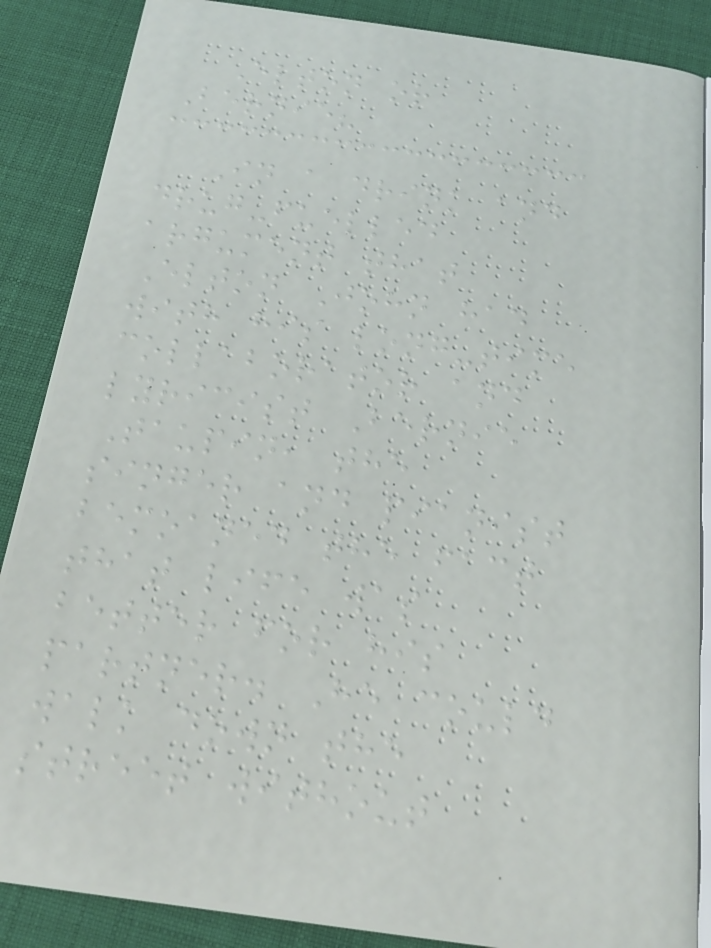Elton or
Bernie?
In a drink and
drug-fuelled
argument that
Elton John had
with his long-time
collaborator and
lyricist Bernie
Taupin, the
singer and pianist
bemoaned the fact
that life was
better for his
partner. He could
walk down the
street without
